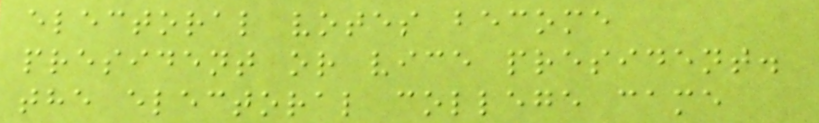electoral votes become
president or vice president.
the electoral college came
